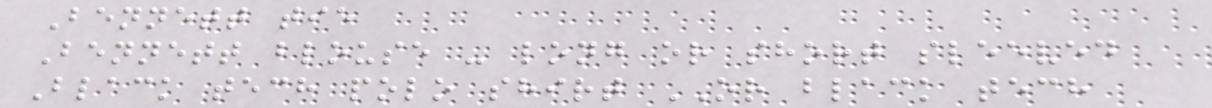Bennett tie
Bennett blouse - long or short sleeved
Black tech polo shirt OR black tech
